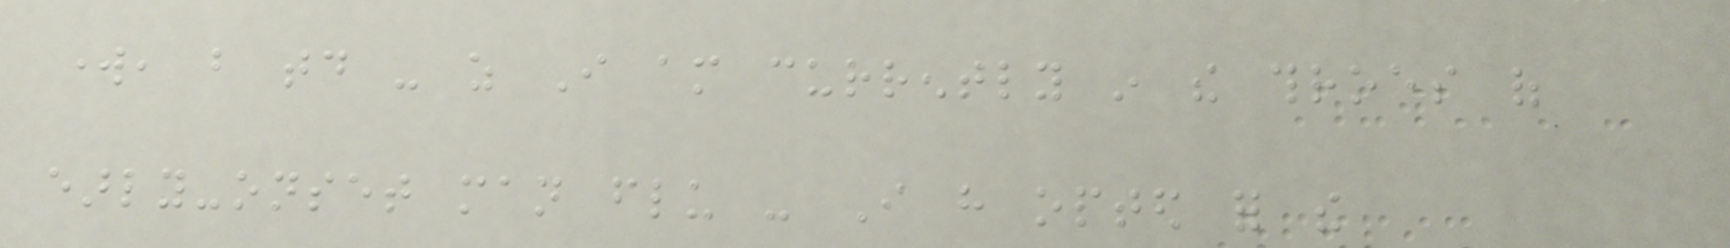work, but today - as I am currently in the throes of
early-onset man flu - I have opted for the
